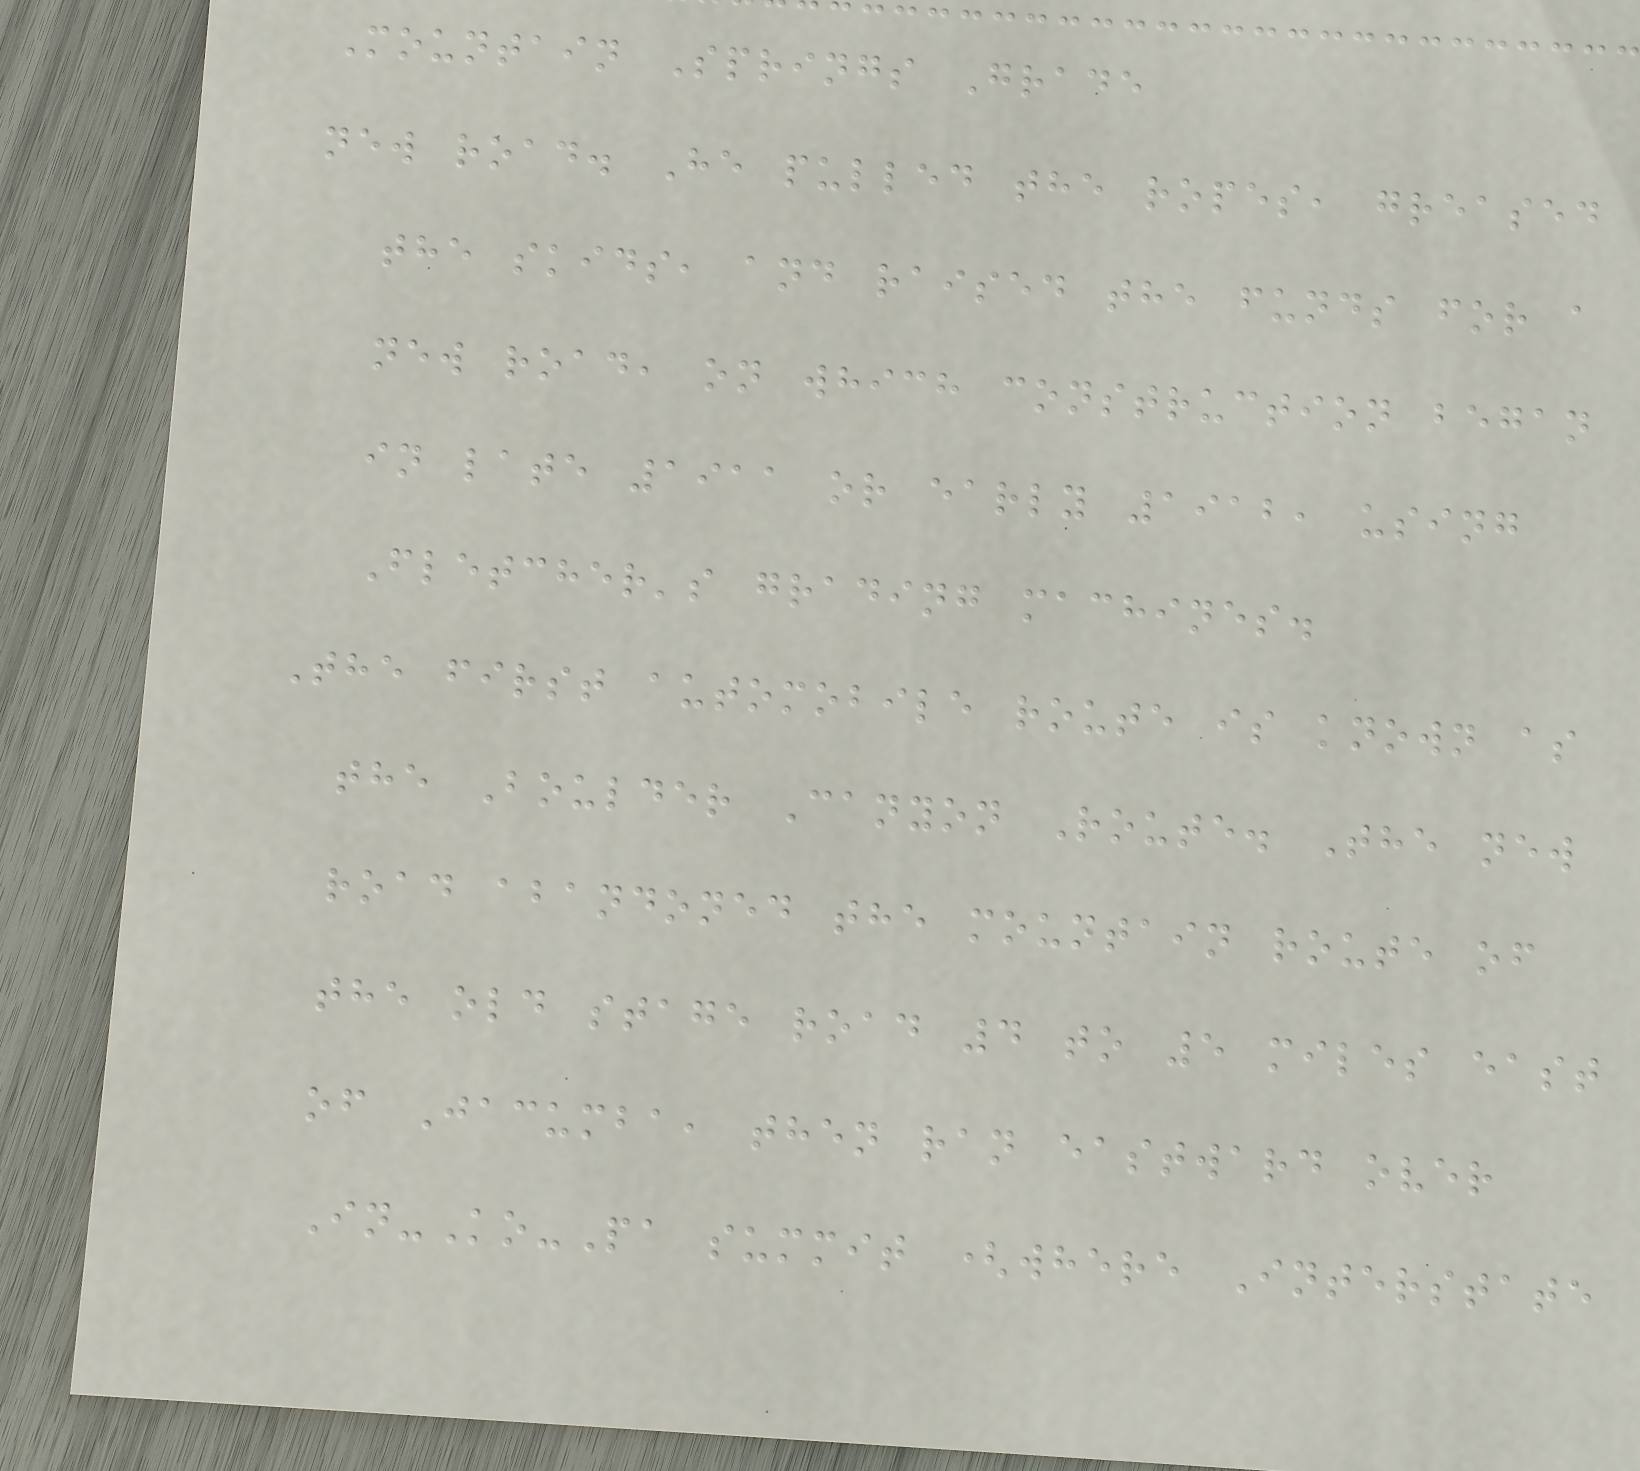Mountain Springs Grade
new road. He pulled the ropes, greased
the skids, and raised the funds for a
new road, on which construction began
in late 1911 or early 1912, using
Fletcher's grading machines.
The first automobile route is known as
the Boulder Canyon Route. The new
road abandoned the mountain route of
the old stage road 4 to 5 miles east
of Jacumba, then ran eastward over
In-Ko-Pa summit (where Interstate
